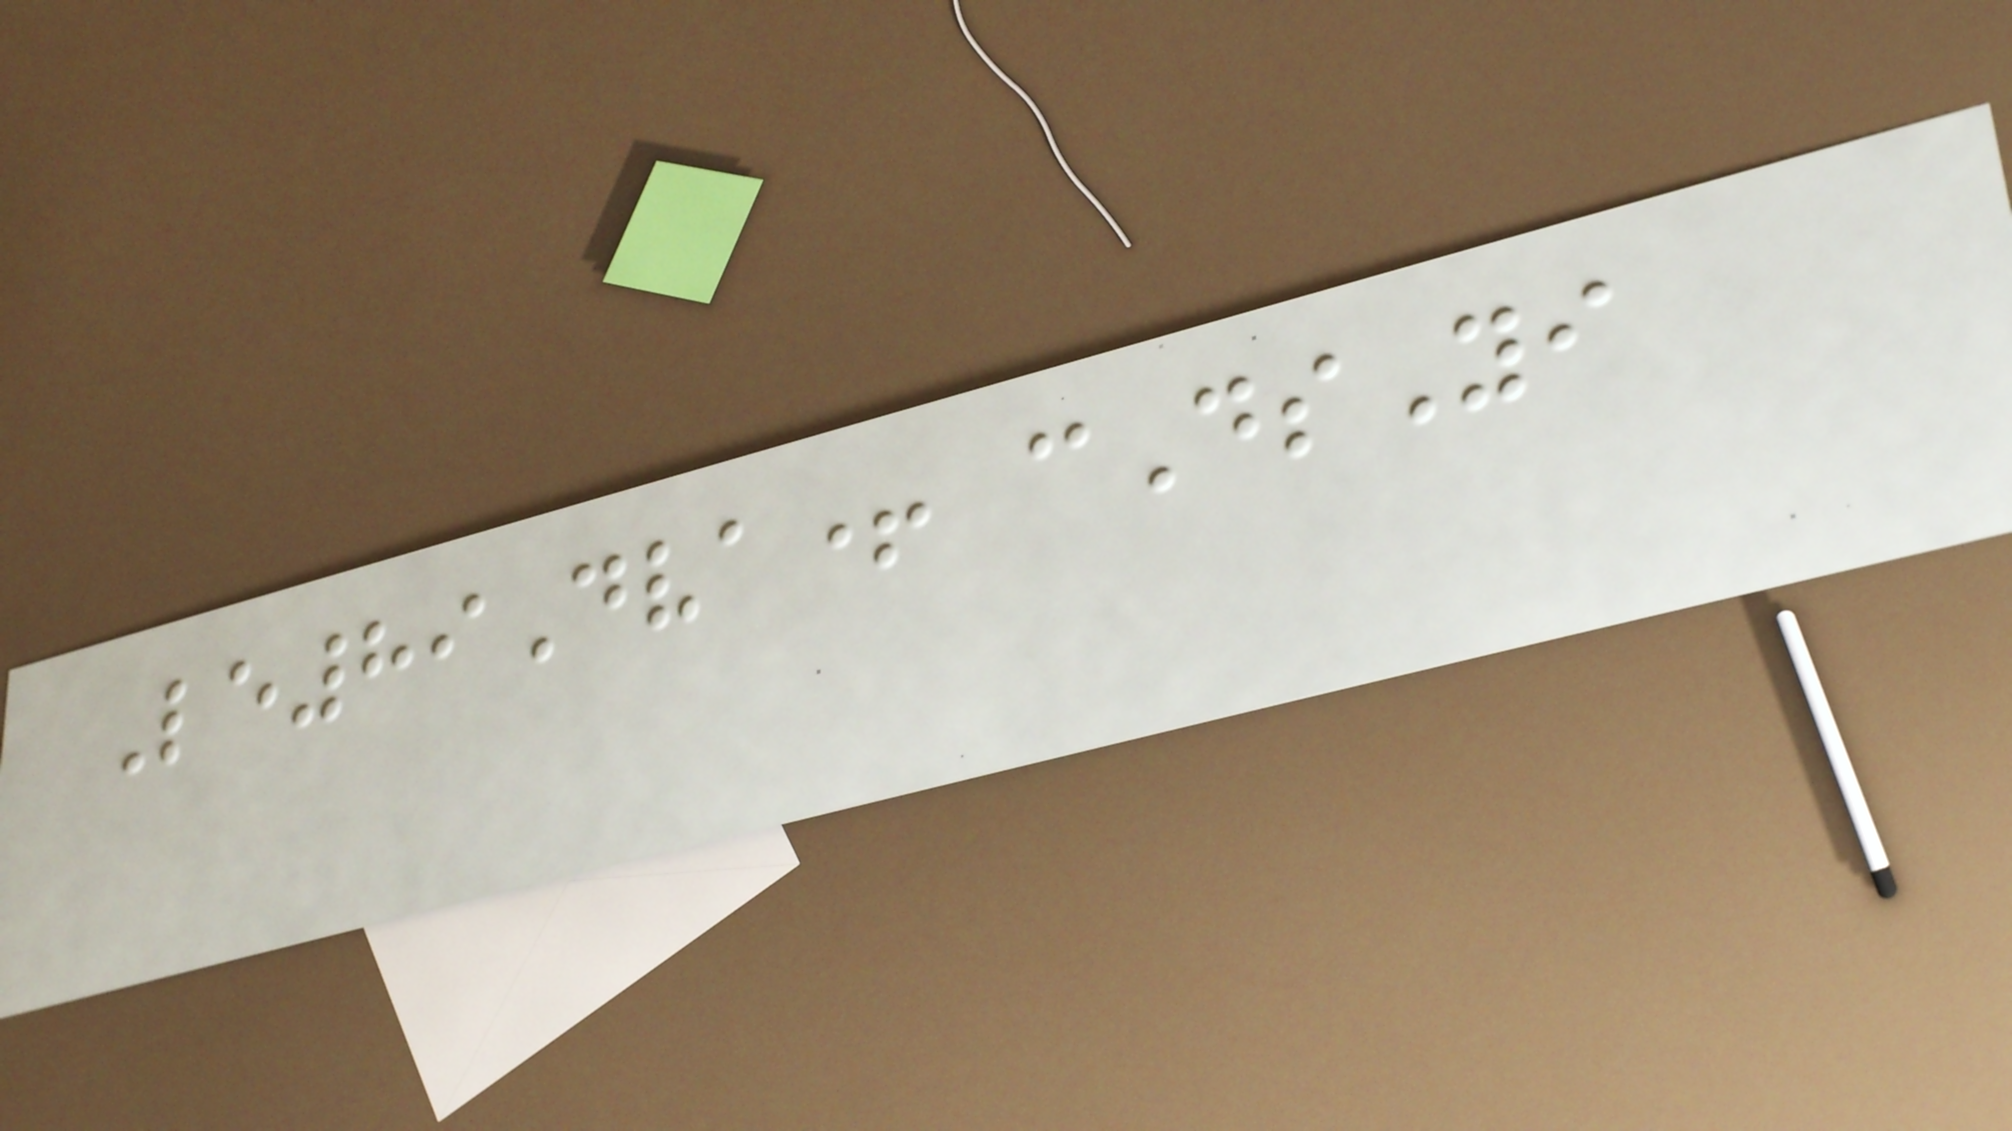Le89Dva+ cDsYi
